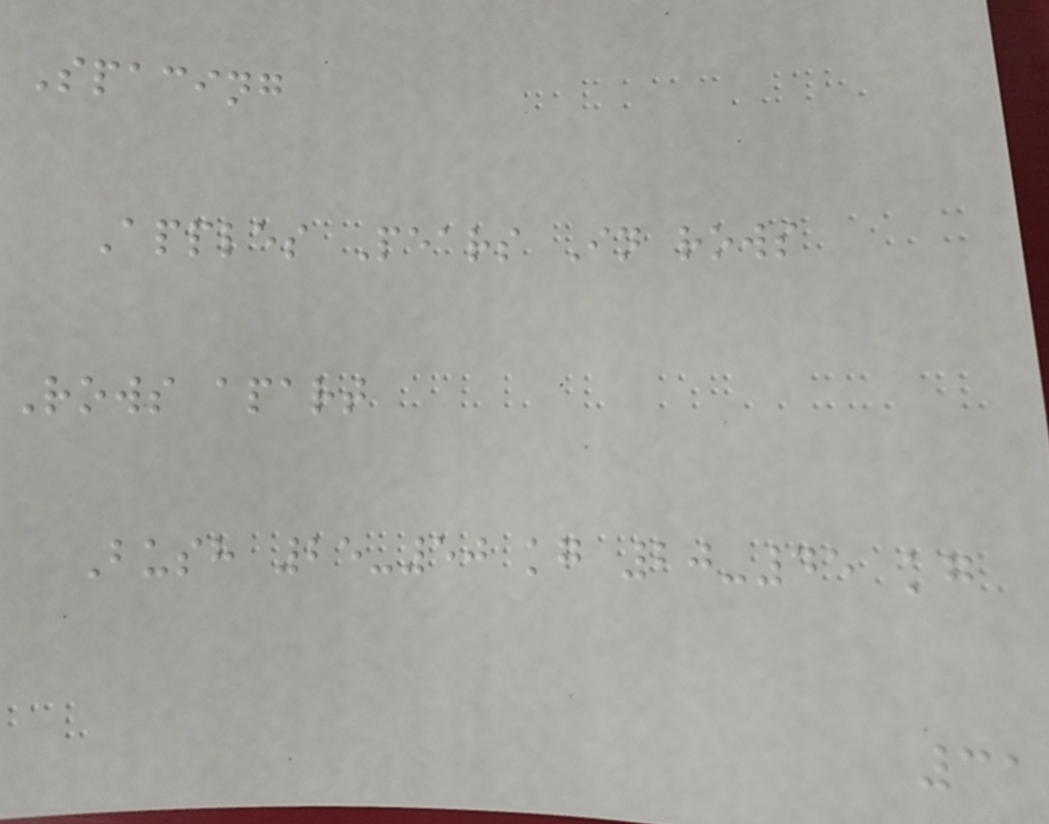Spacing
Apples Pears In rows
Rows apart
Bush 25-50 kg 20-45 kg
31
